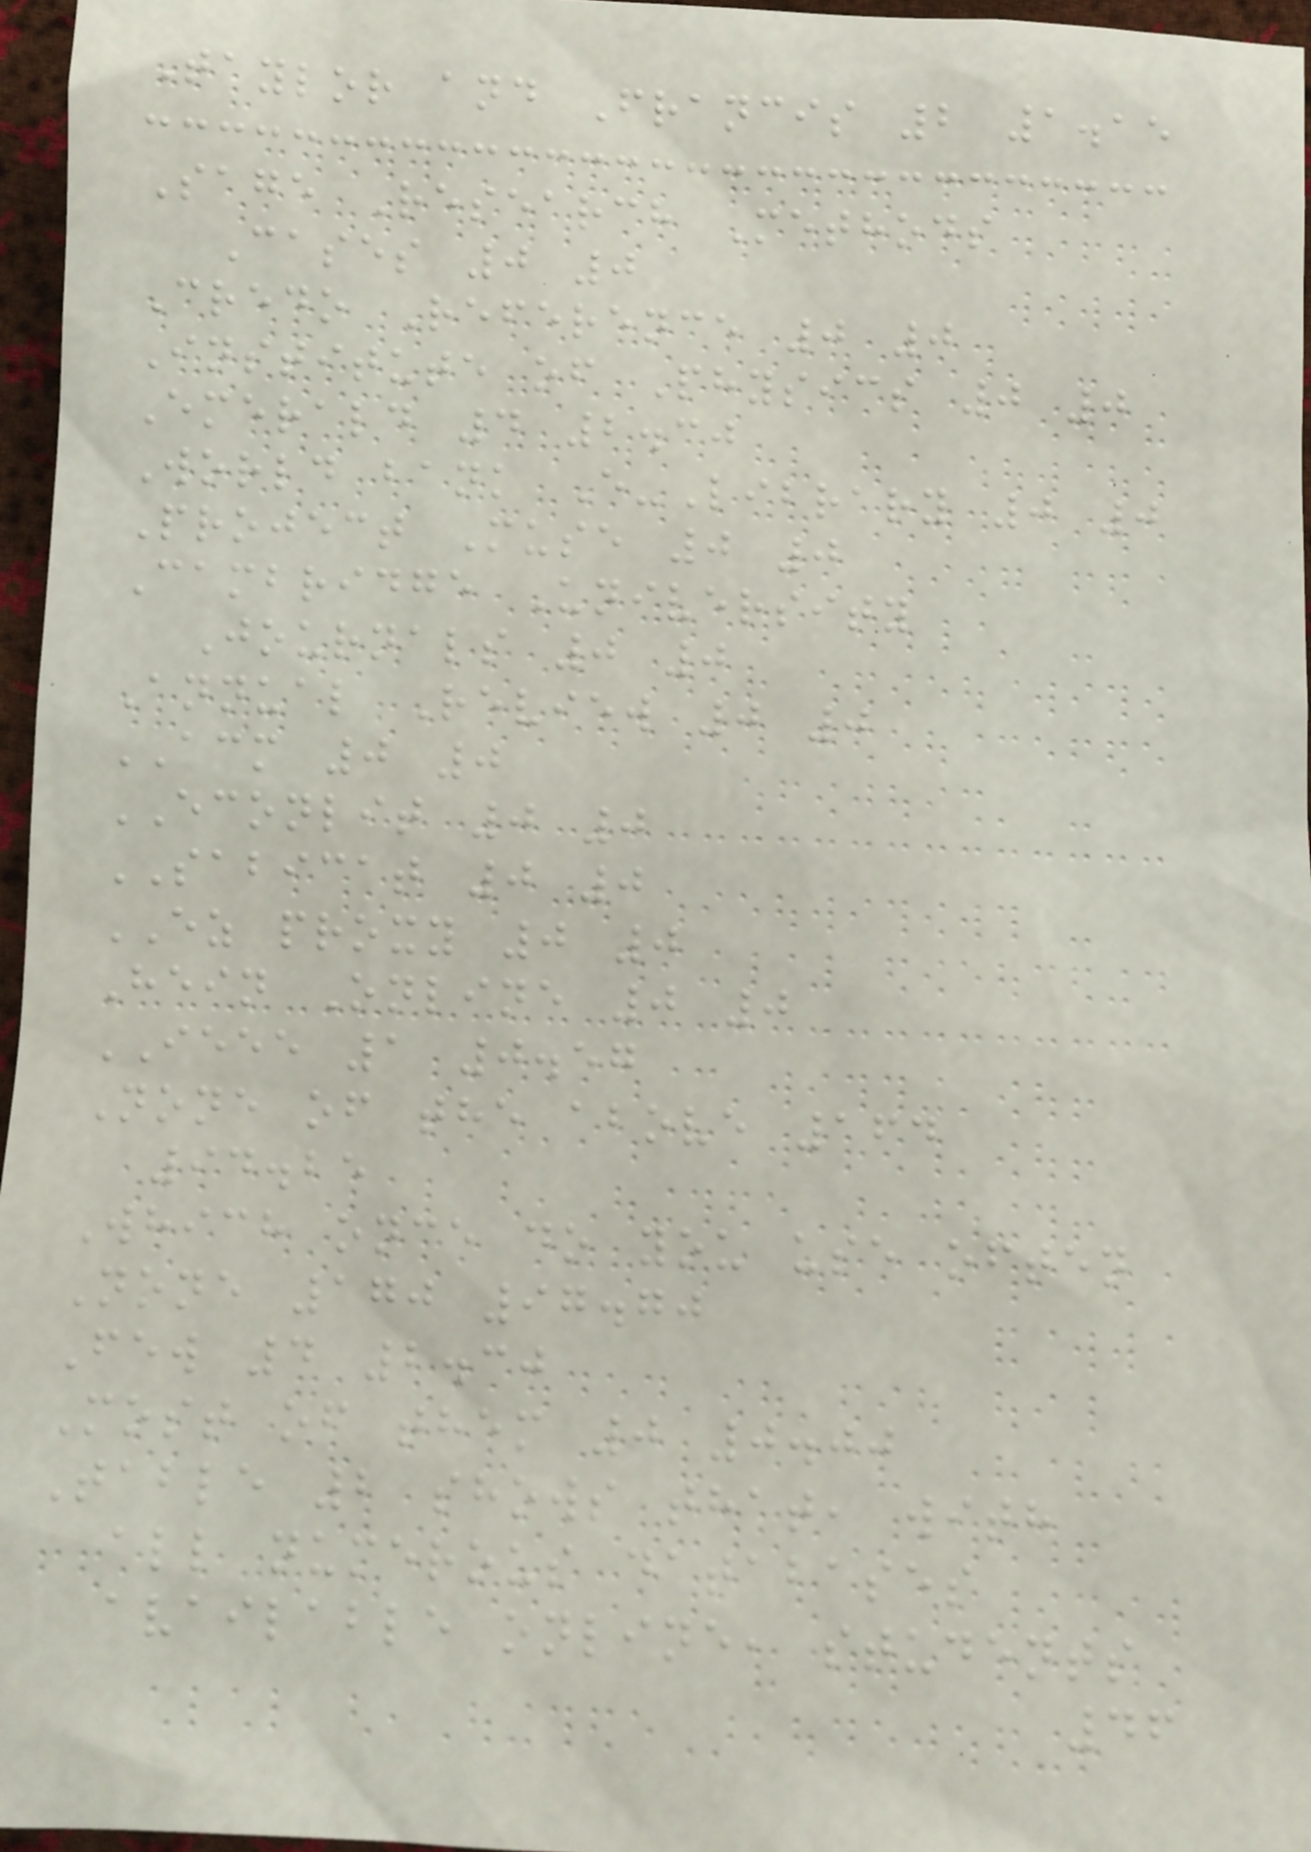Taylor and Francis 2 1.15
Sage Research Methods
Cases 0 0
Credo Reference 0 0
Institute of Physics 0 0
Emerald 4 2.30
World bank E-Library 0 0
Project Muse 0 0
Cambridge University
Journals 0 0
Annual Review 0 0
ACM 0 0
ECONLIT 0 0
SABICAT 0 0
EZ proxy 0 0
Hein Online 0 0
IEEE 1 0.57
None of the above 164
94.25
Which once do you use often
None 170 97.70
Few 4 2.30
Most of them 0 0.00
Table 2 shows that, with
all numerous databases
available online, students
46
